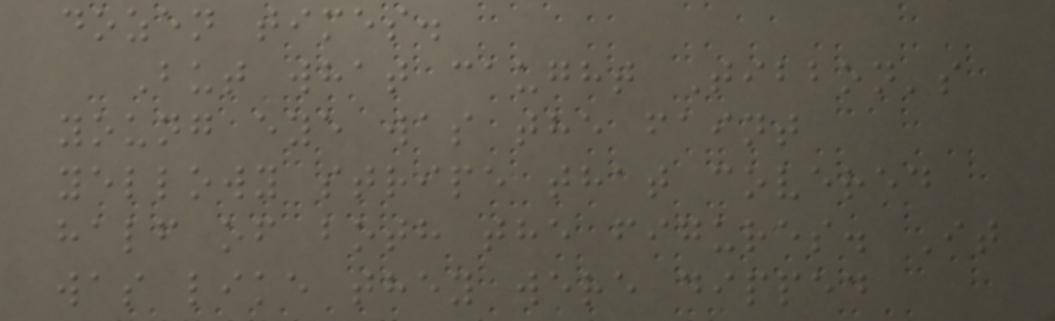dozen times.
But what caught Tibbon's
young eye was the faint
yellowy stripe that covered
half of both the figures. It
was like they were dipped
